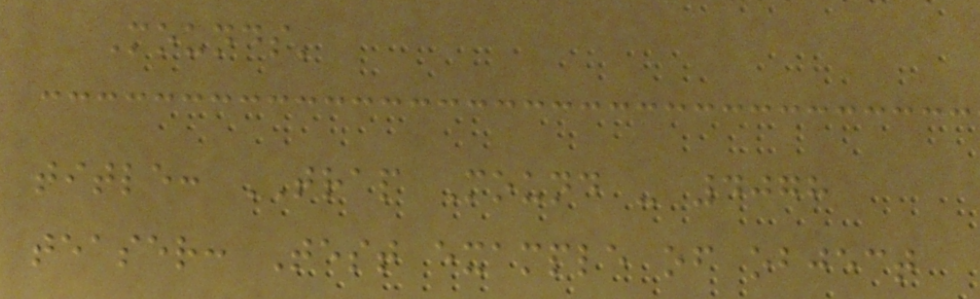Mounds'
title: TRAP Mound - 4078
teaser: Test example of object
